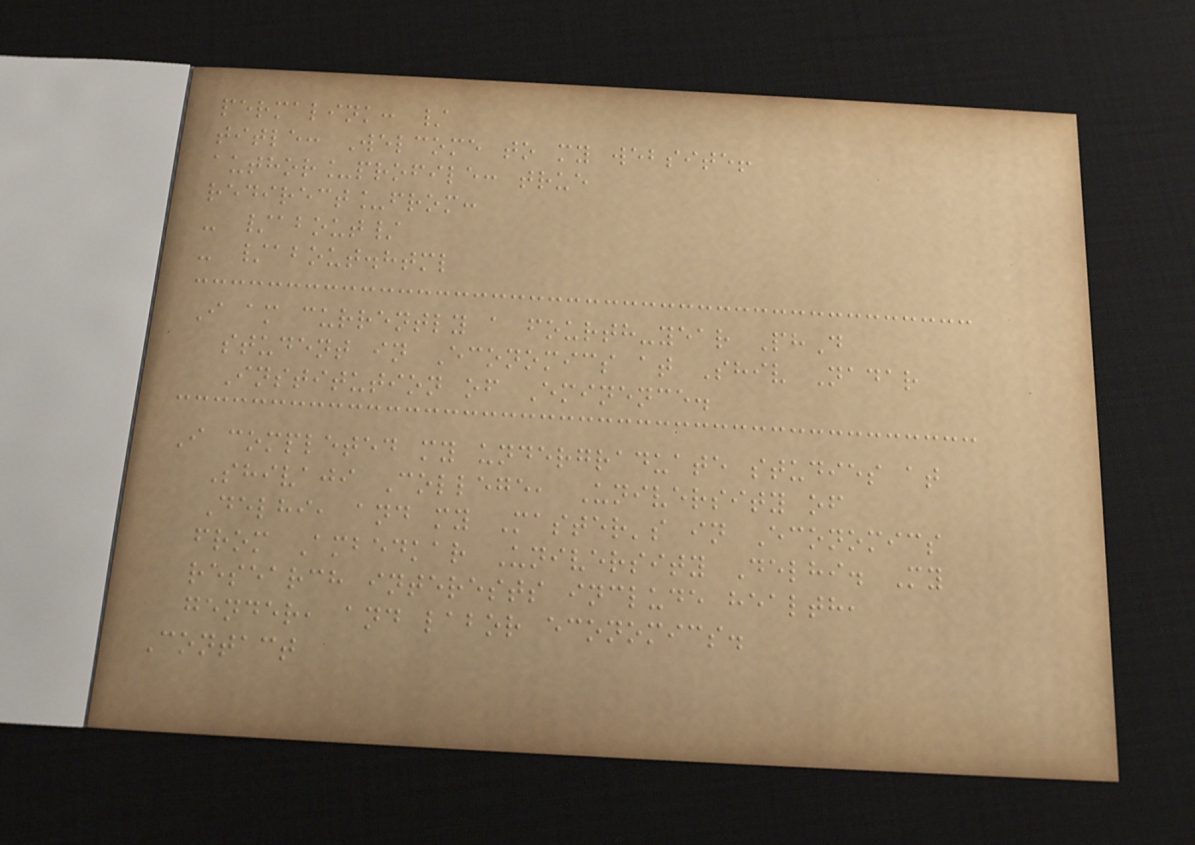permalink: /
title: Welcome to my website!
author_profile: true
redirect_from:
- /about/
- /about.html
I am currently a fourth-year PhD
student in Economics at Shiv Nadar
Institution of Eminence.
I completed my undergraduate studies at
Shivaji College, University of
Delhi, and my Master's in Economics
from Ambedkar University Delhi. My
research interests include health,
gender, and labor economics.
Contact
